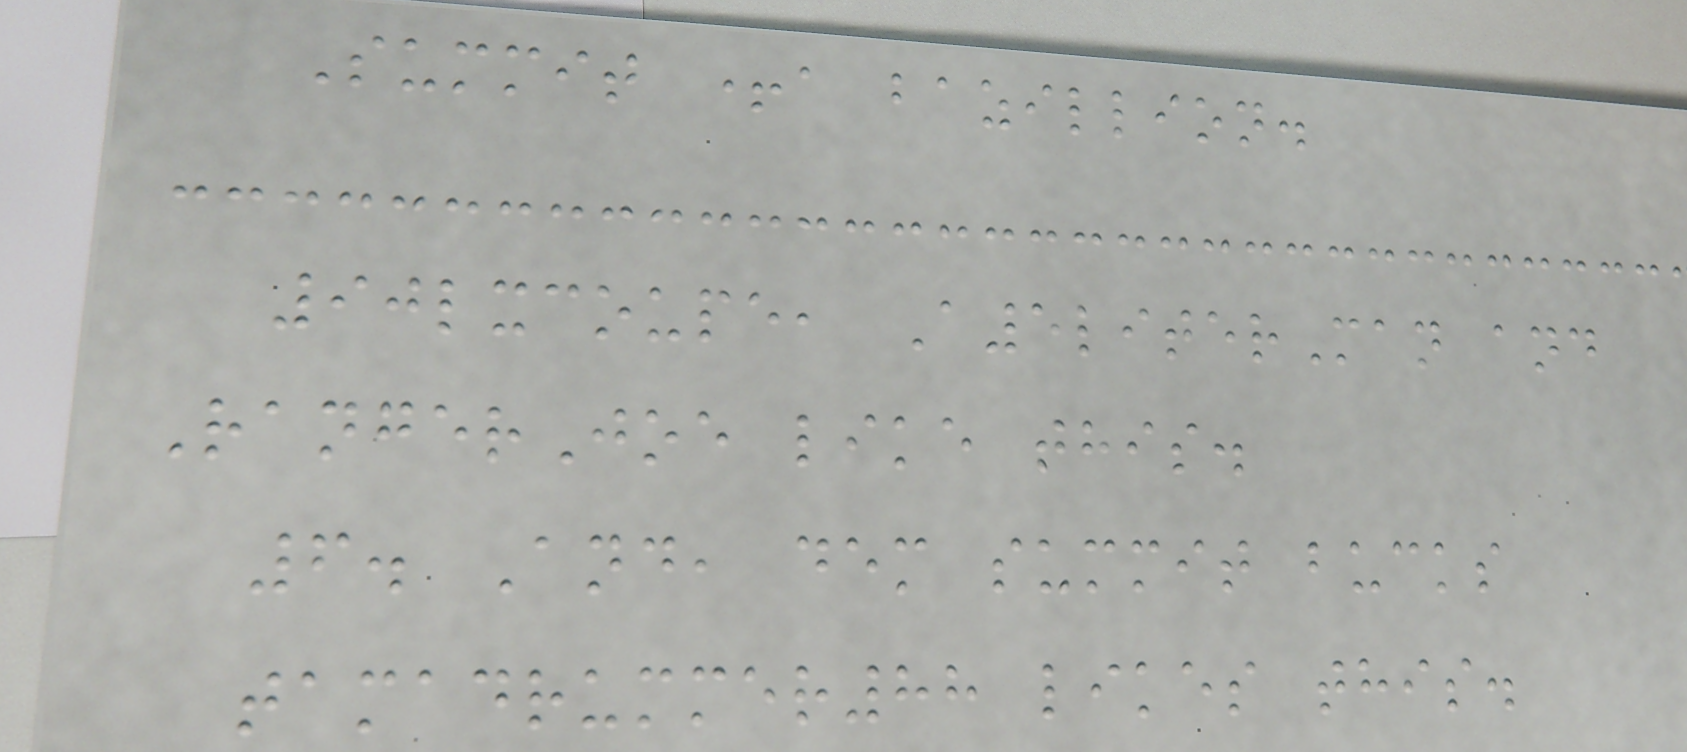Summit +a bazillion.
90lxcoupe, A5literMan and
RangerJoe like this.
6. And, dem summit bucks
tamadrummer88 likes this.
